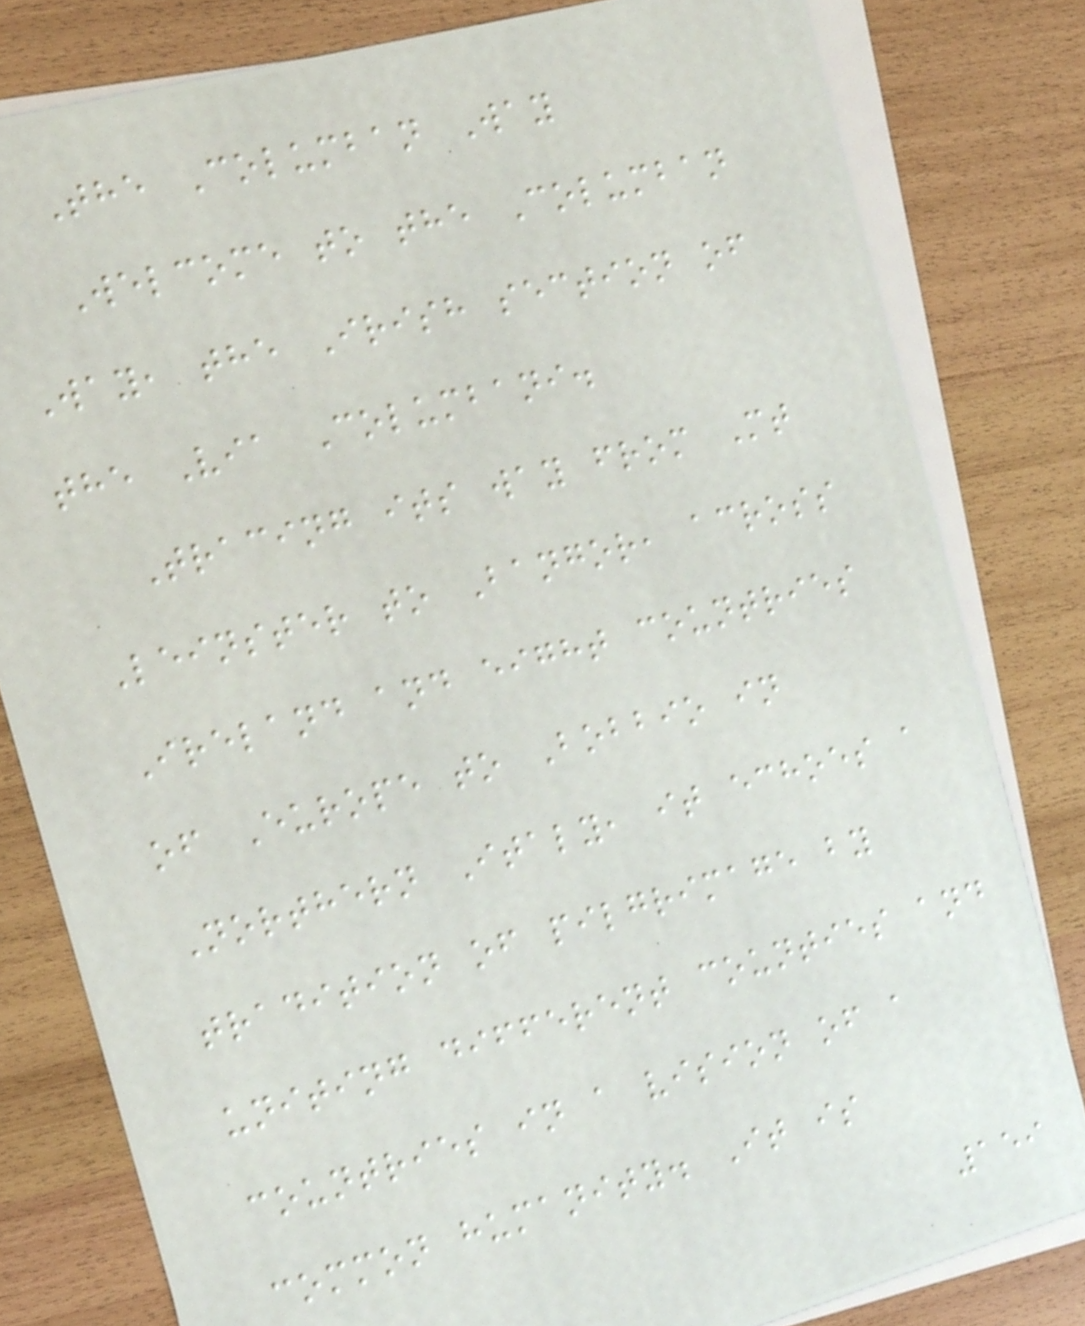The Columban Way
Welcome to the Columban
Way, the Irish section of
the Via Columbani.
Tracing its way from Mt
Leinster to Bangor, across
Ireland and eight countries
of Europe to Bobbio in
Northern Italy, it echoes a
tradition of pilgrimage by
uniting different counties and
countries in a vision of a
common humanity. It is
159
